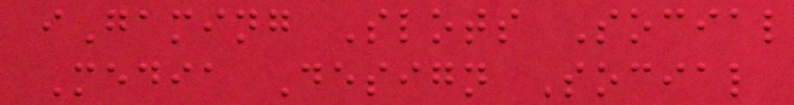iGaming Slots Social
Media Design Social
